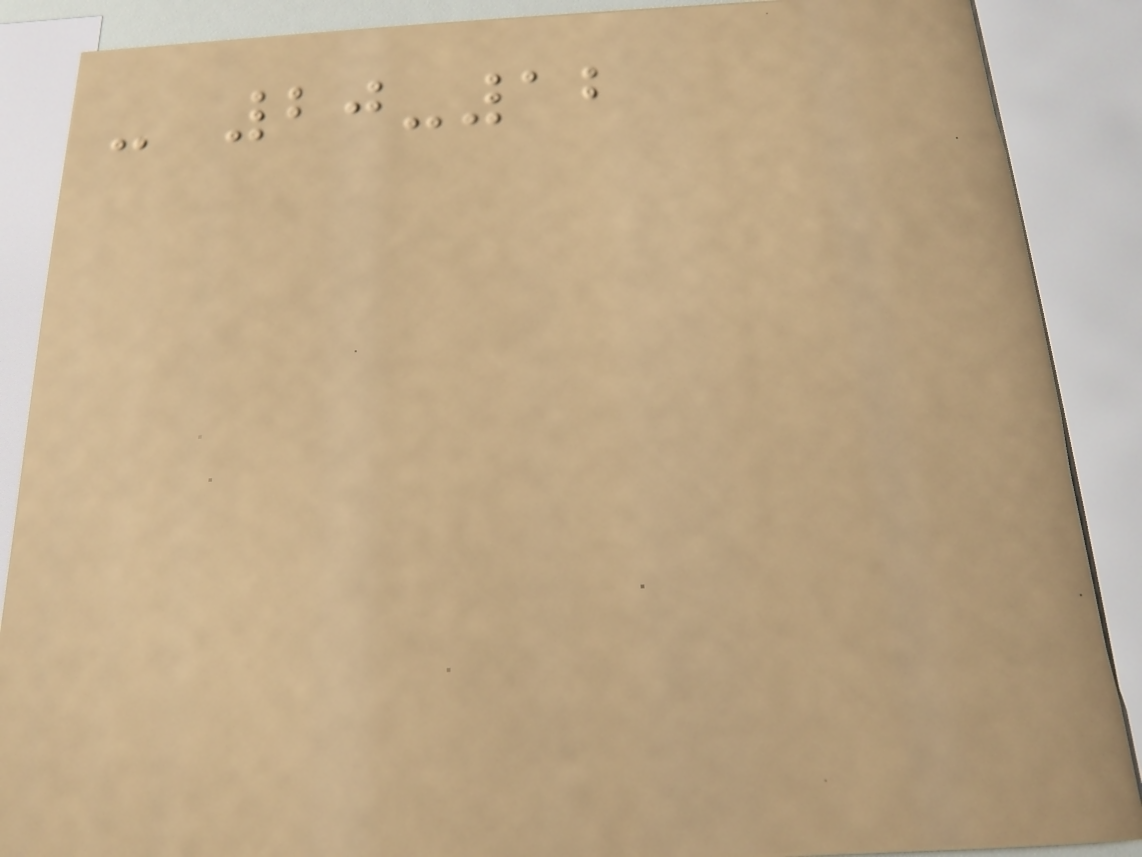- 20-12
